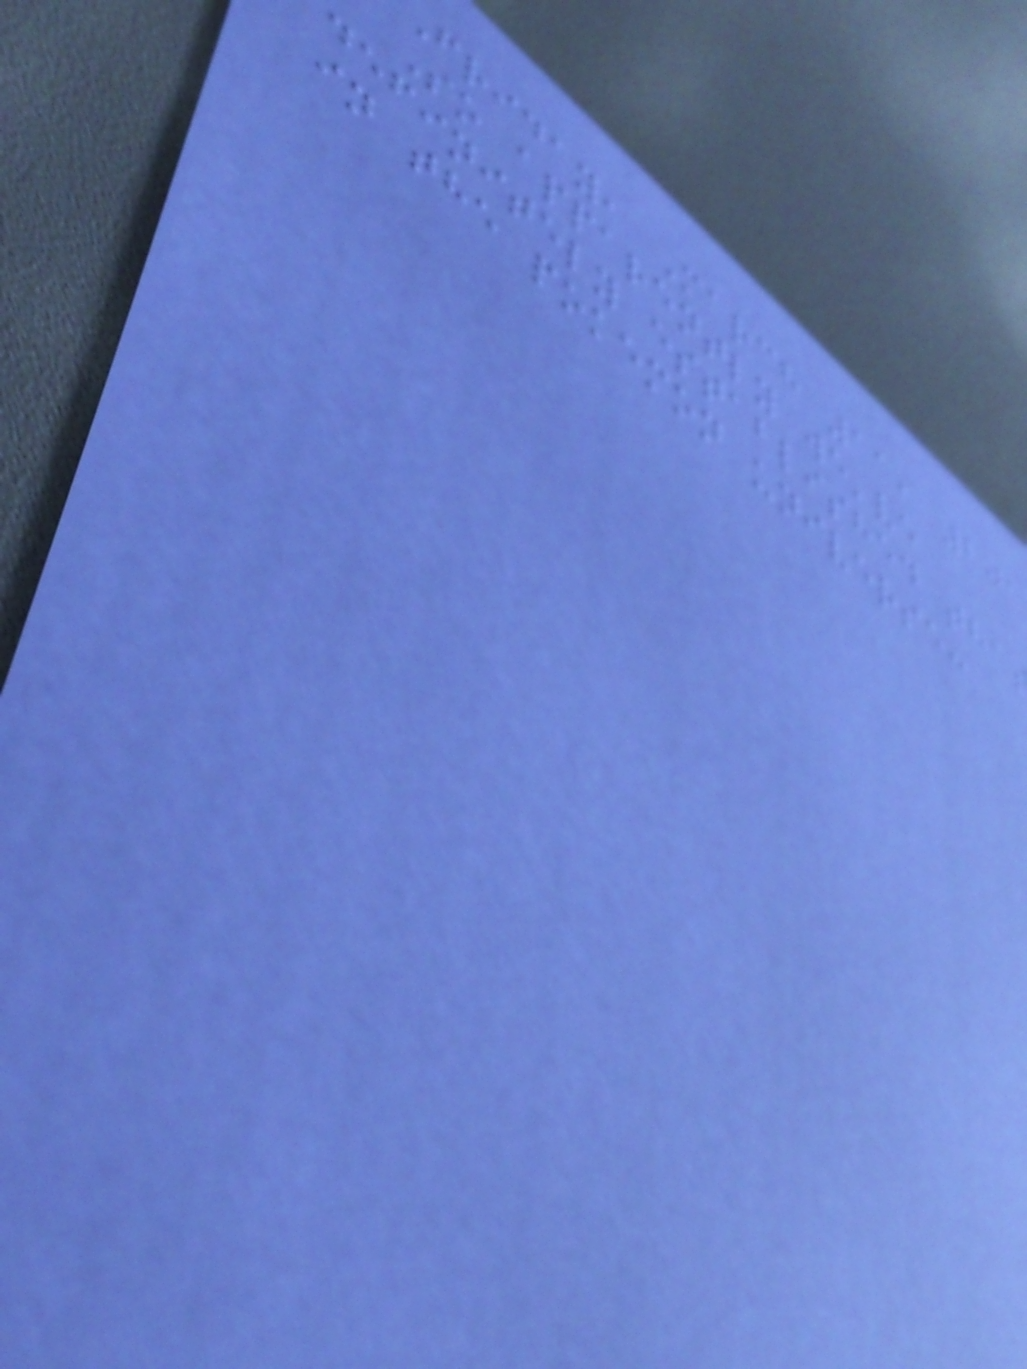friday, March 11, 201
So apparently we've
definitely established tha
in the pokemon universe:
